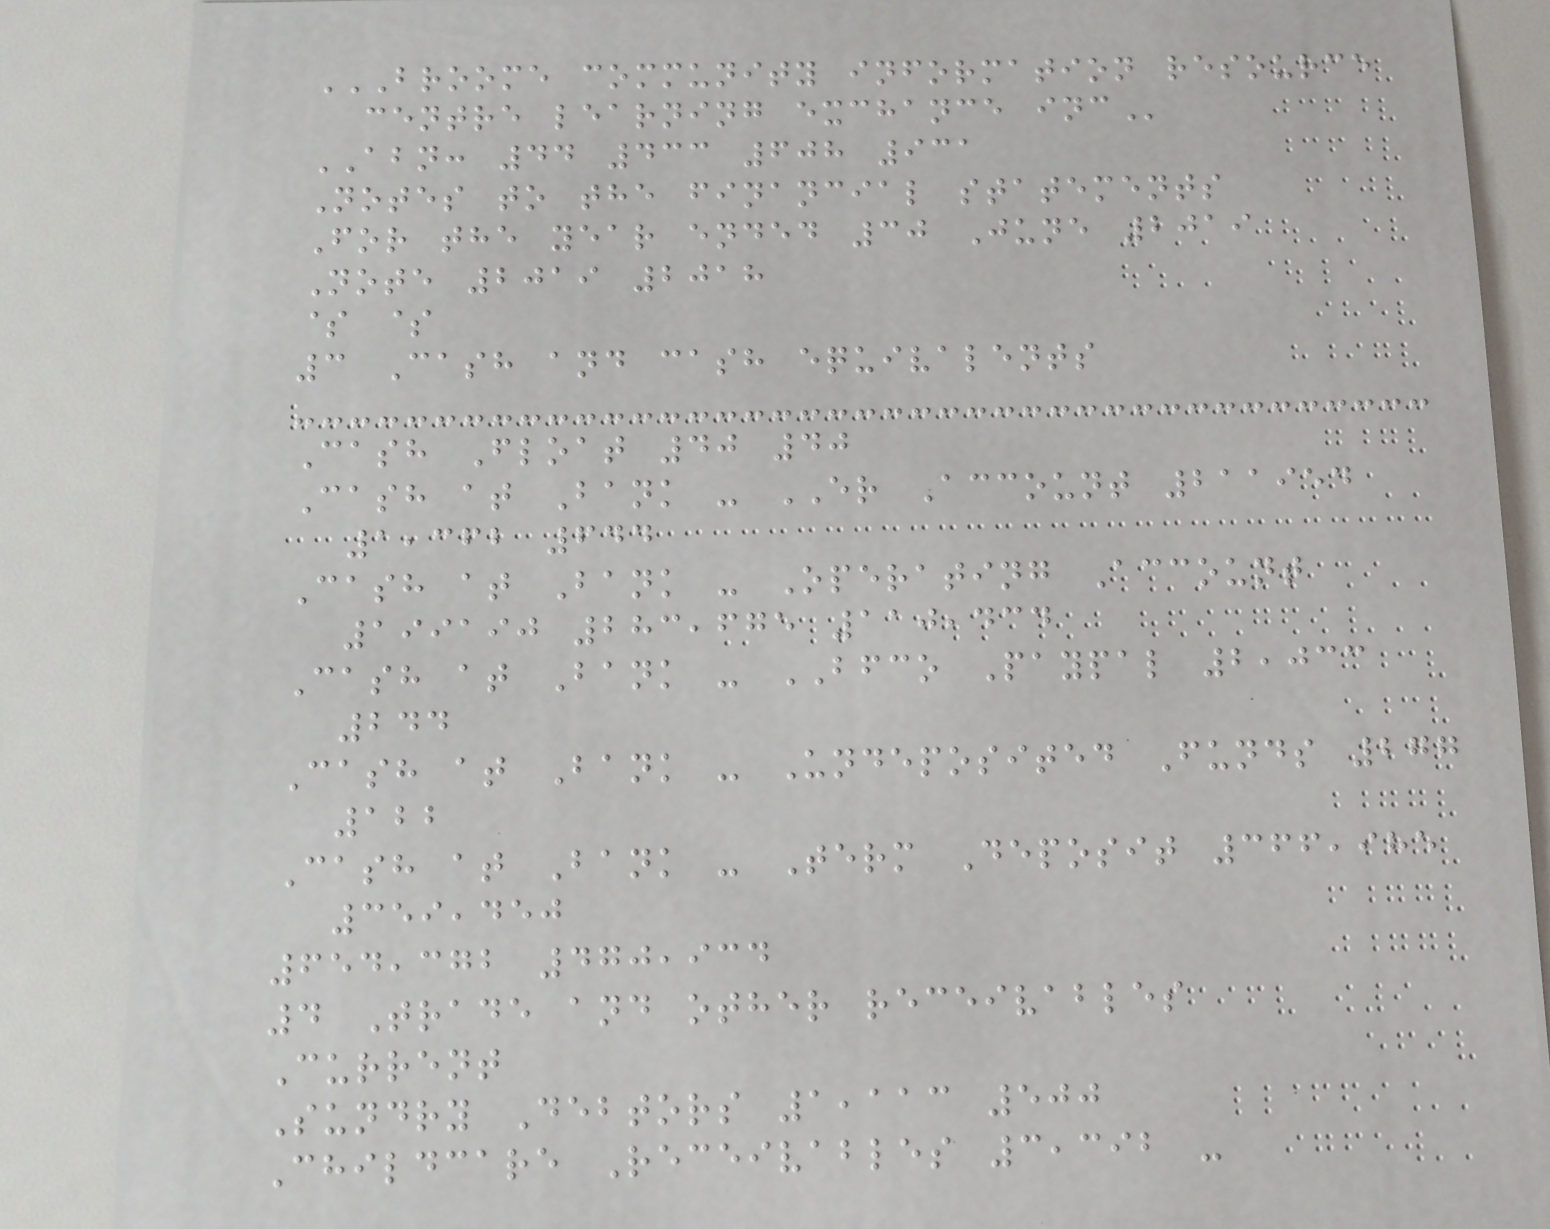BROOME COMMUNITY INFORMATION RESOURCE
CENTRE LEARNING EXCHANCE INC
ABN: 44 433 608 931
Notes to the financial statements
For the year ended 30 June 2019
Note 2019 2018
$ $
3 Cash and cash equivalents
Cash Float 40 40
Cash at Bank - ER Account 211954
1,362 644
Cash at Bank - Operating Account
199190 283,675 110,434
Cash at Bank - BFCO Paypal 2,033
244
Cash at Bank - Undeposited Funds 277
122
Cash at Bank - Term Deposit 366,985
359,450
654,372 470,934
4 Trade and other receivables
Current
Sundry Debtors 1,113 500
Childcare Receivables 3,392 -
